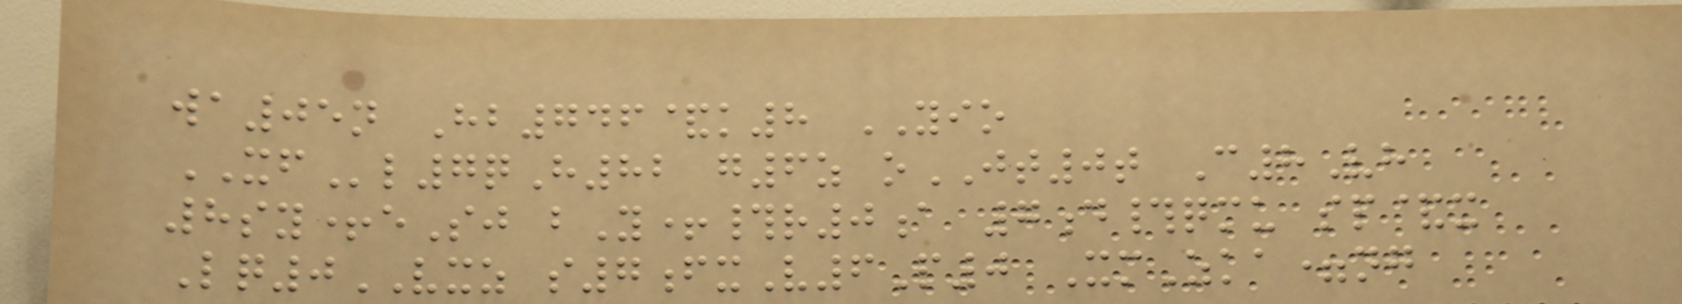wa05n Hb746&k8 YIO
XFl7qH82 g6z oJT0t C8Vh
8sy+eSj bY+#r0a 7d#qmu sp&x
Lq0VXZ s7fxV6P0 XmZka=ng
